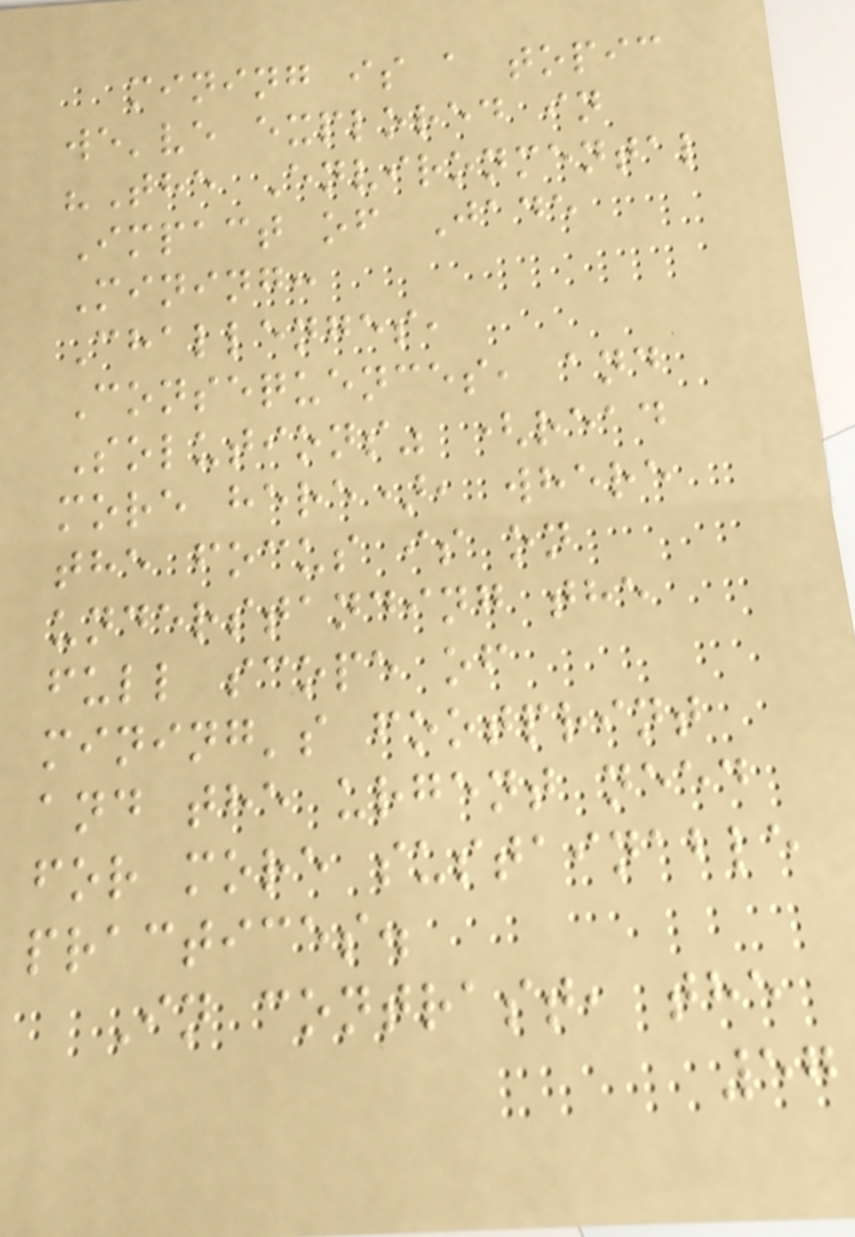mining is a topic
we've explored in
"The Environmental
Impact of Jade
Mining:
Challenges,
Consequences, and
Solutions" (read
more here), where
the focus is on
understanding the
full scope of
mining's footprint
and the urgent need
for more sustainable
practices.
In contrast, the
57
